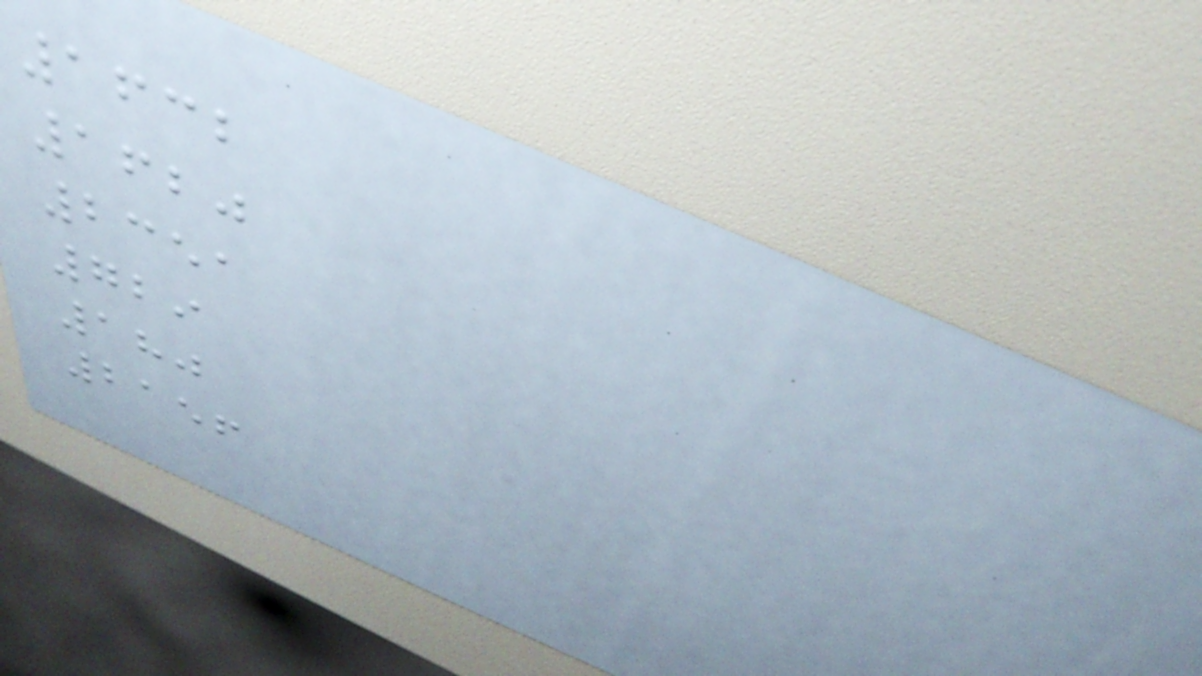1632
1620
2351
729
180
2156
